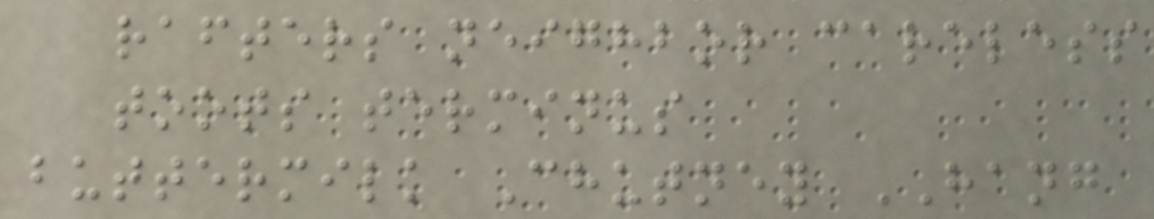rafters neighbor careless
toots terminus
buttermilk Chutney HANG
